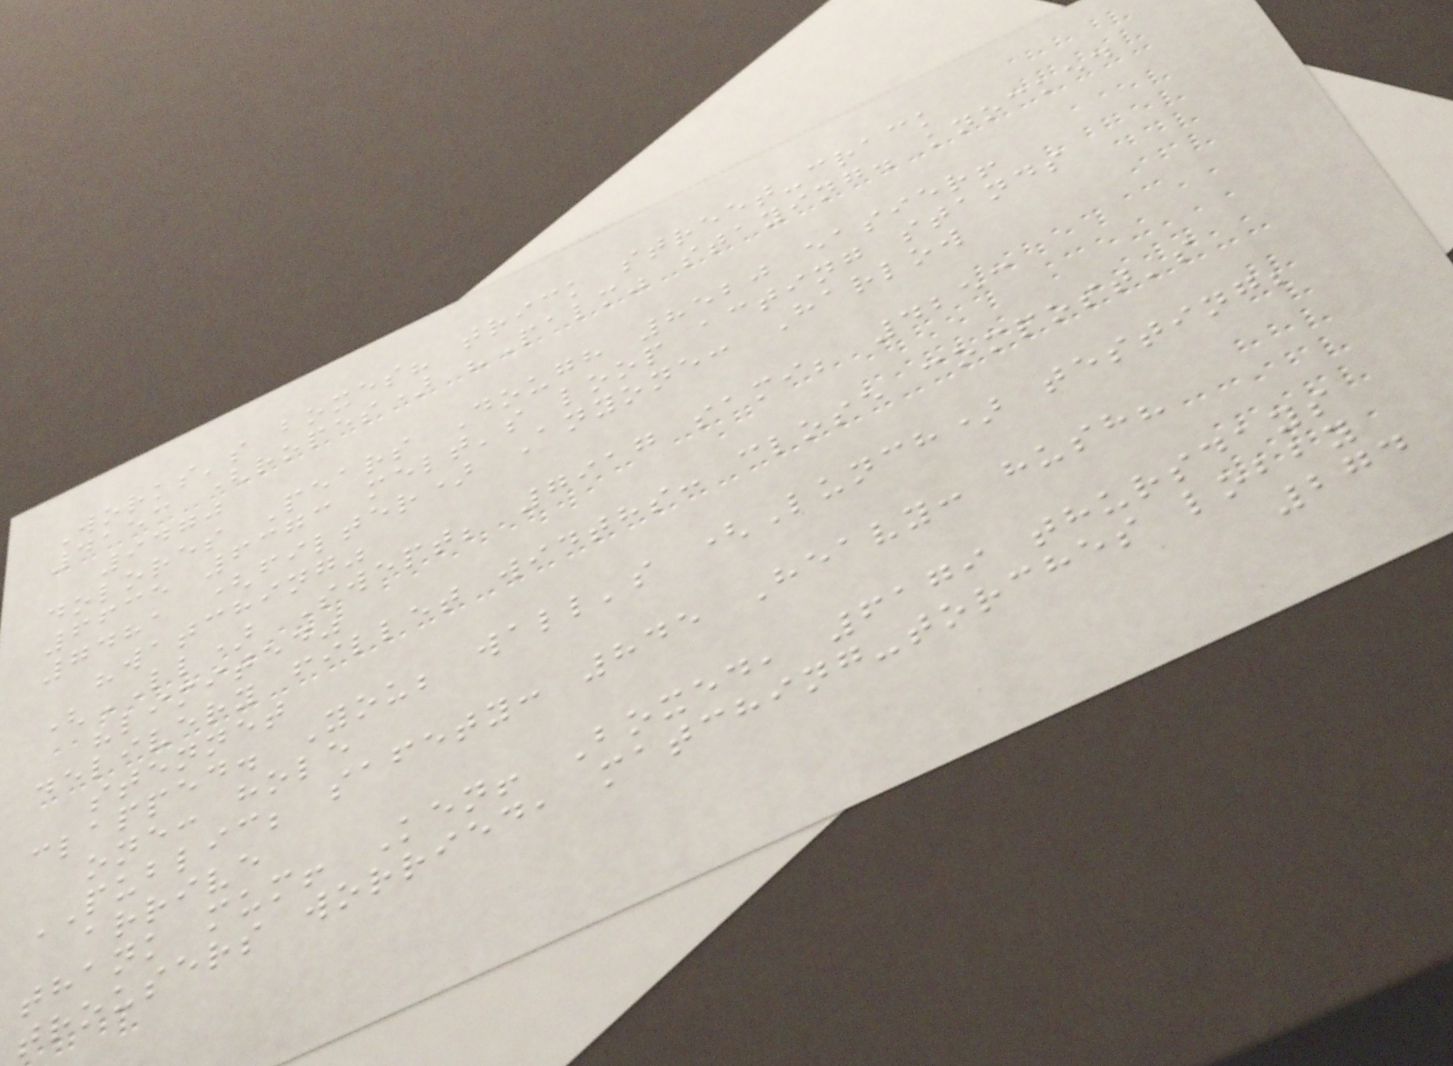Works's boxes? trick street-crack
4153 (ropes) "Palm" staying. knocked
9470
dolores Pears Dough 8520 easier!
6635 6373 melt's loop acting stands
7481 (filter) Anyone: Harlow
"watching"
(LL) Swept; 7917 sami; 4253
"limited"
delivery fillet widths: close compost's
stennet
clapped. You; wall's (Lunch) testing;
one: hole
PUBLIC; safety: 845 Heavy: hush?
arrive
thank mum! Ken! Boxed, 6179 thursdays
trousers worried, matching-torches lobby
274
